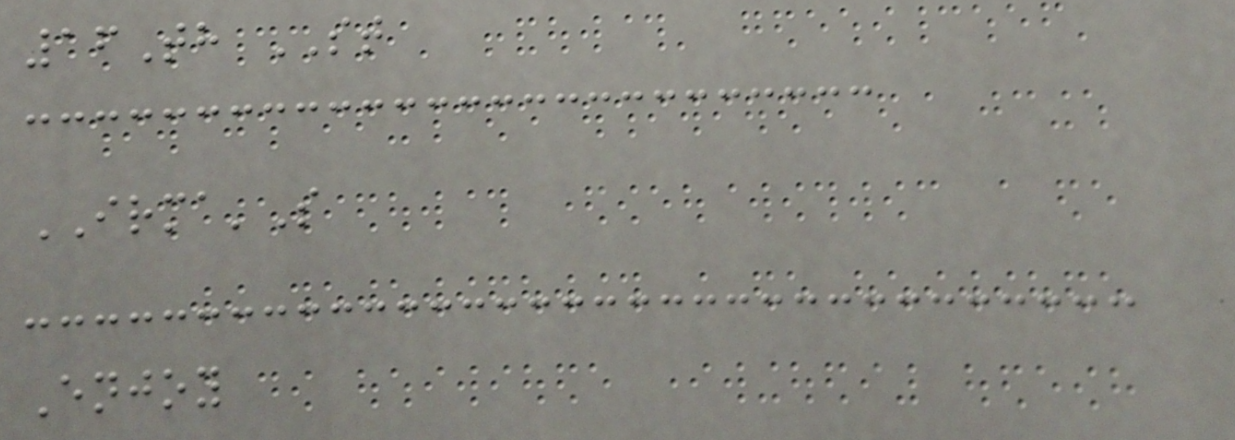16Th ST
IRMA'S
Enjoy
